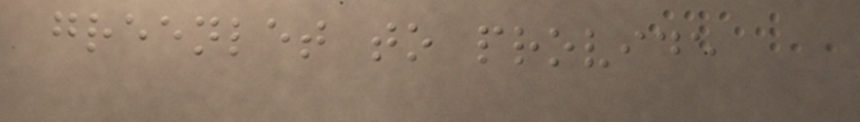greenlet to provide
